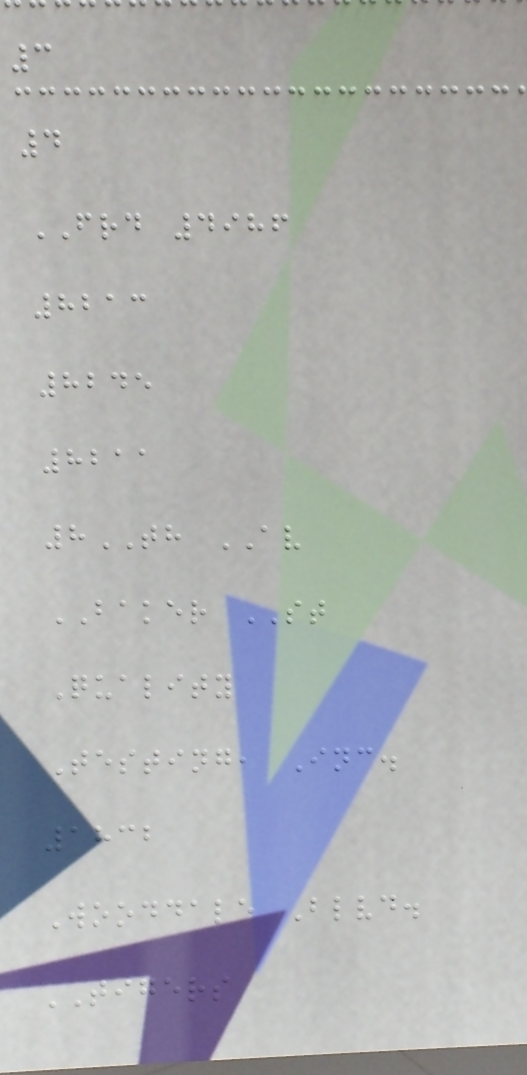3
4
FRD 4986
8213
8245
8211
8TH AV
BAKER ST
Quality
Testing, Inc.
1832
Wooddale Blvd.
TIGERS
